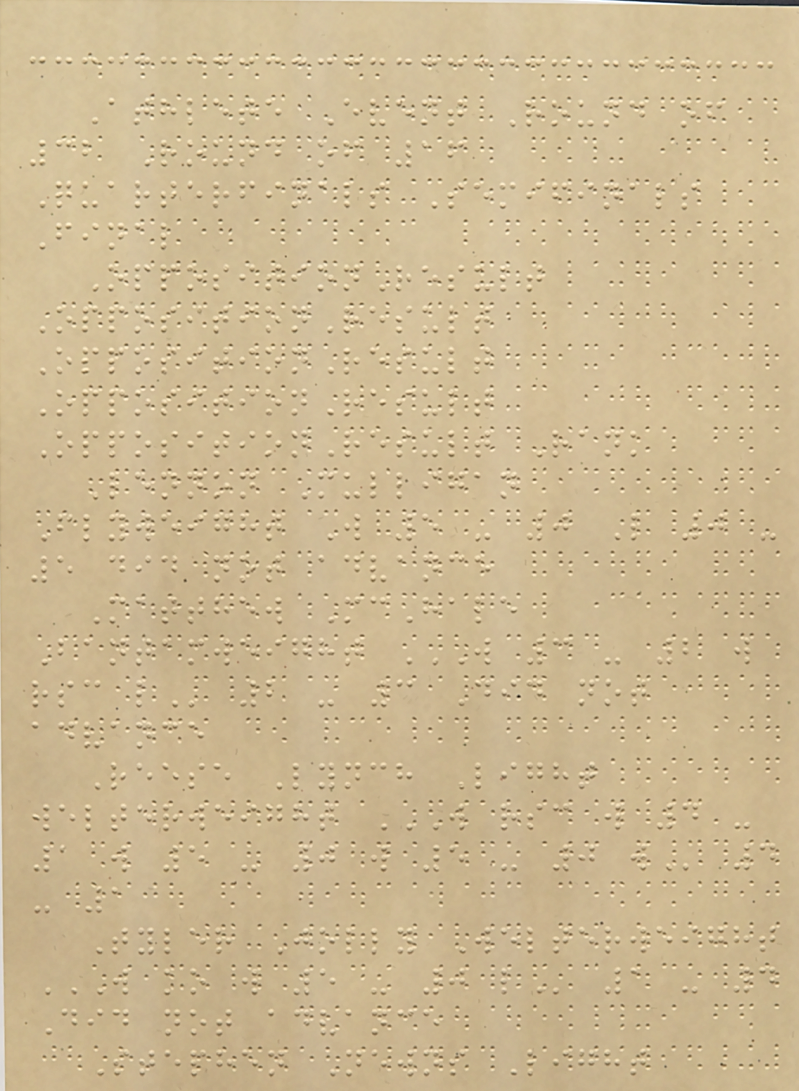Athlete Event Round of
32 Round of 16
Quarterfinals Semifinals
Final
OppositionResult
OppositionResult
OppositionResult
OppositionResult
OppositionResult Rank
Lennon Mulligan
Flyweight W 5 - 0 L 0 -
5 did not advance
Matthew McHale
Bantamweight W 3 - 2 W
RSC L 2 - 3 Did not
advance
Reese Lynch Light
welterweight W RSC W 4 -
1 W 5 - 0 W 5 - 0 W 4
- 1
Tyler Jolly Welterweight
W KO W 5 - 0 L 1 - 4
Did not advance
Stephen Newns Light
